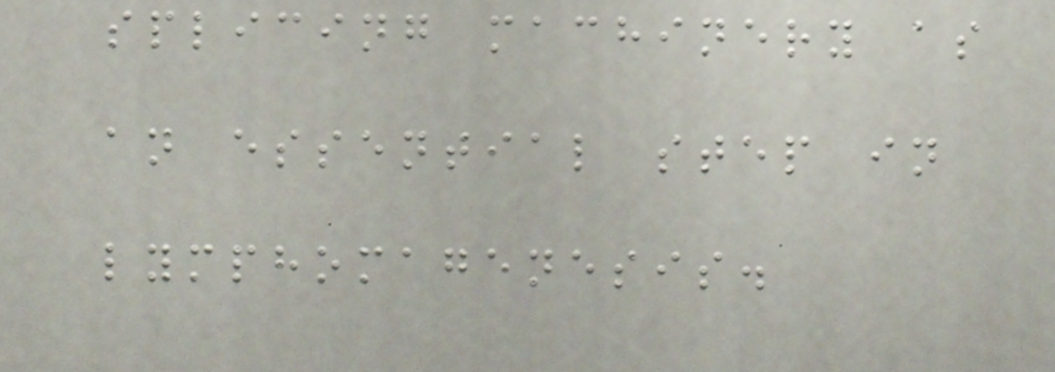splicing machinery as
an essential step in
lymphomagenesis.
